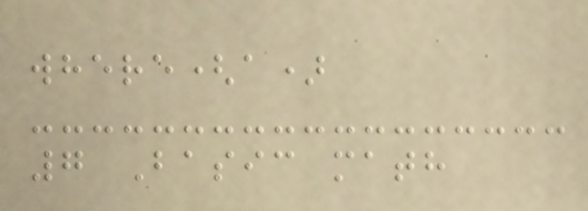where(a)
7 Basic math
